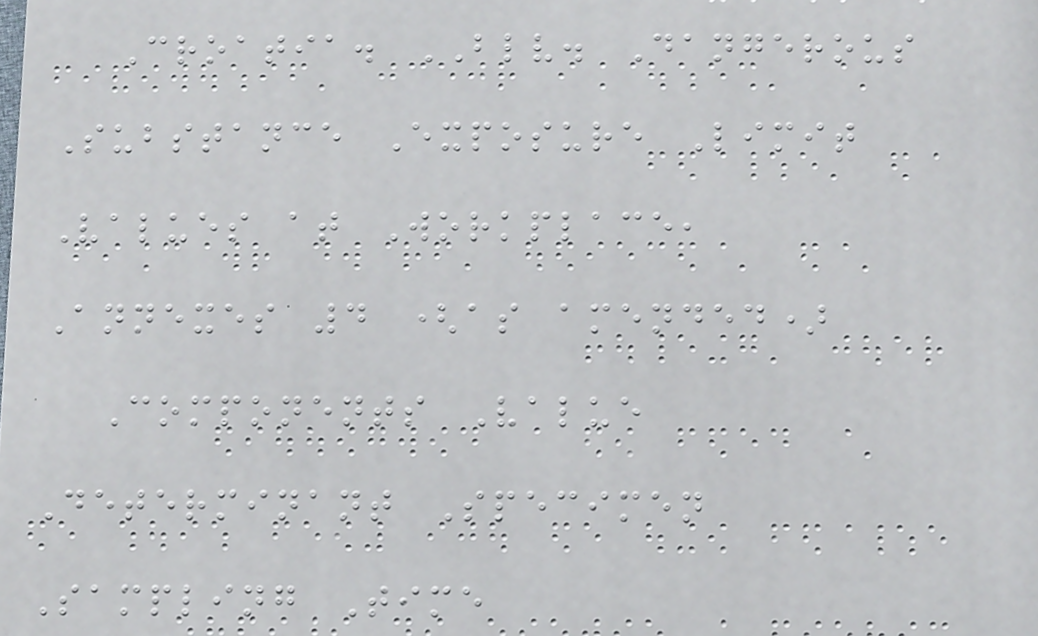Croatia. BLV. Dangerous
Substance Exposure Limit
Values at Workplace,
Annexes 4 (as amended)
Components Value
Determinant Specimen
Sampling Time
